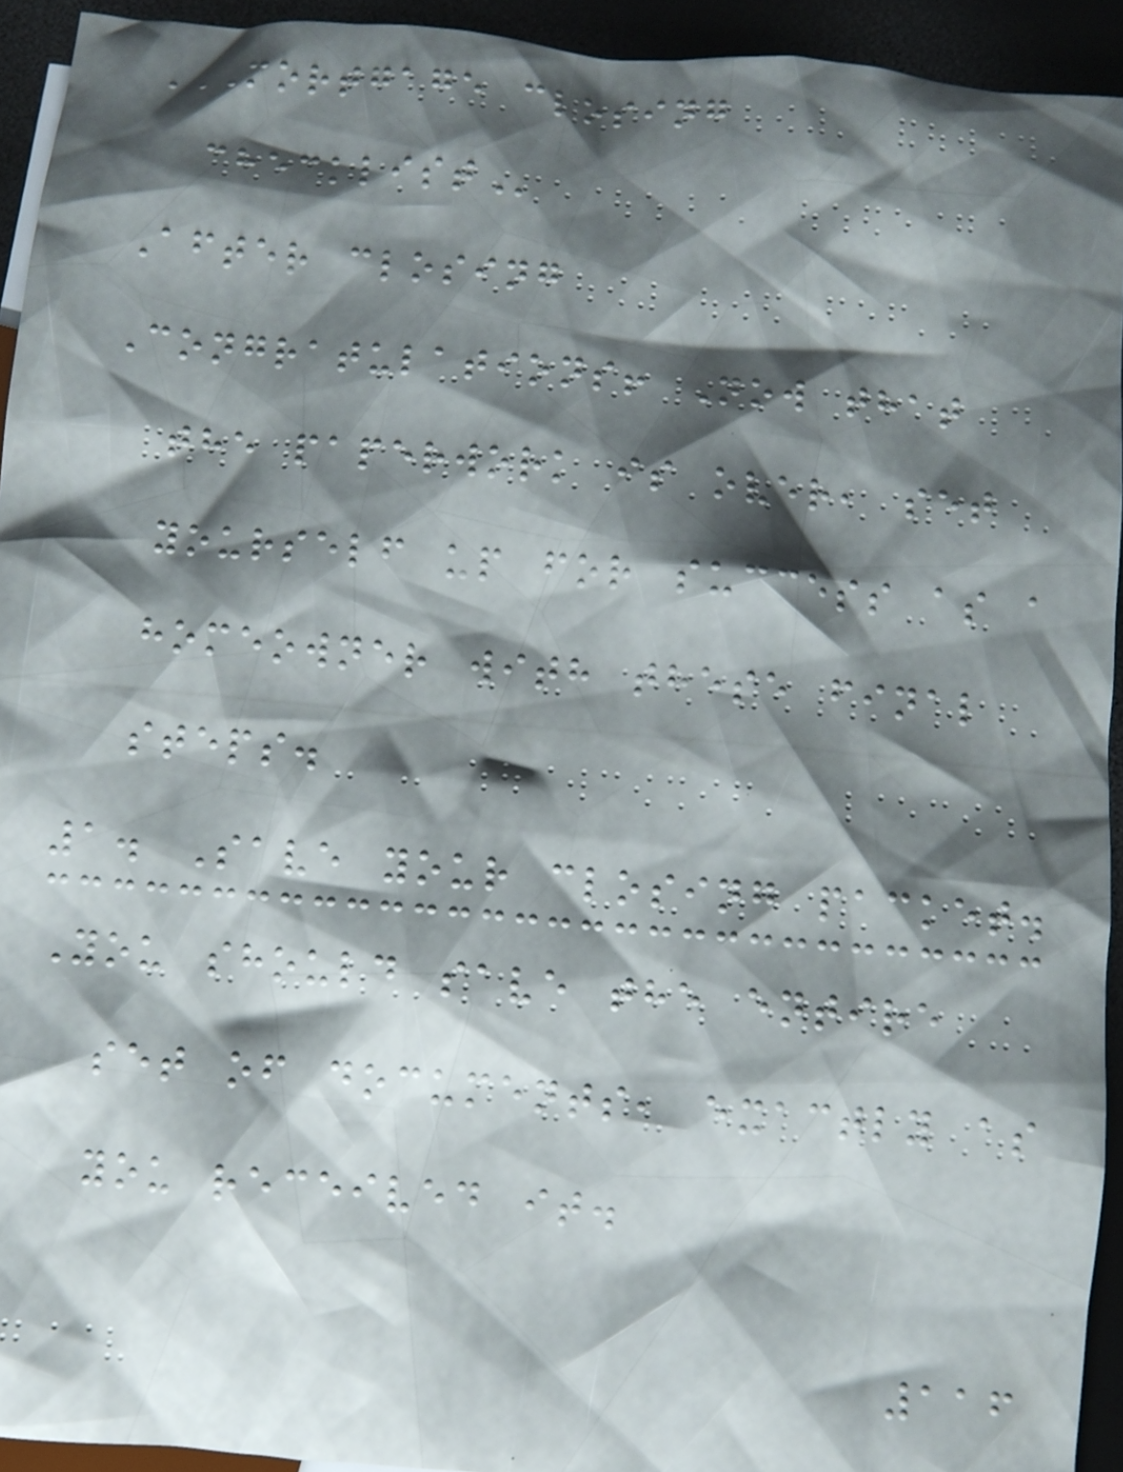MORTGAGE CLOSING
CHECKLIST
After closing
Congratulations! Now that
the paperwork is over, set
yourself up for success as a
homeowner with these final
steps.
1. Save your closing packet.
You should save the entire
set of documents, exactly as
you received it.
116
